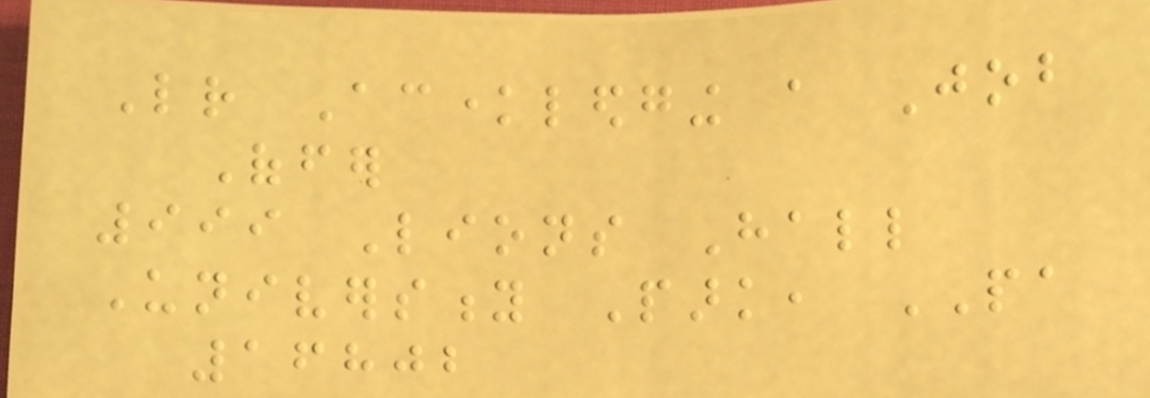Letter Acknowledging a Job
Offer
999 Lions Hall
University Park, PA
16802
